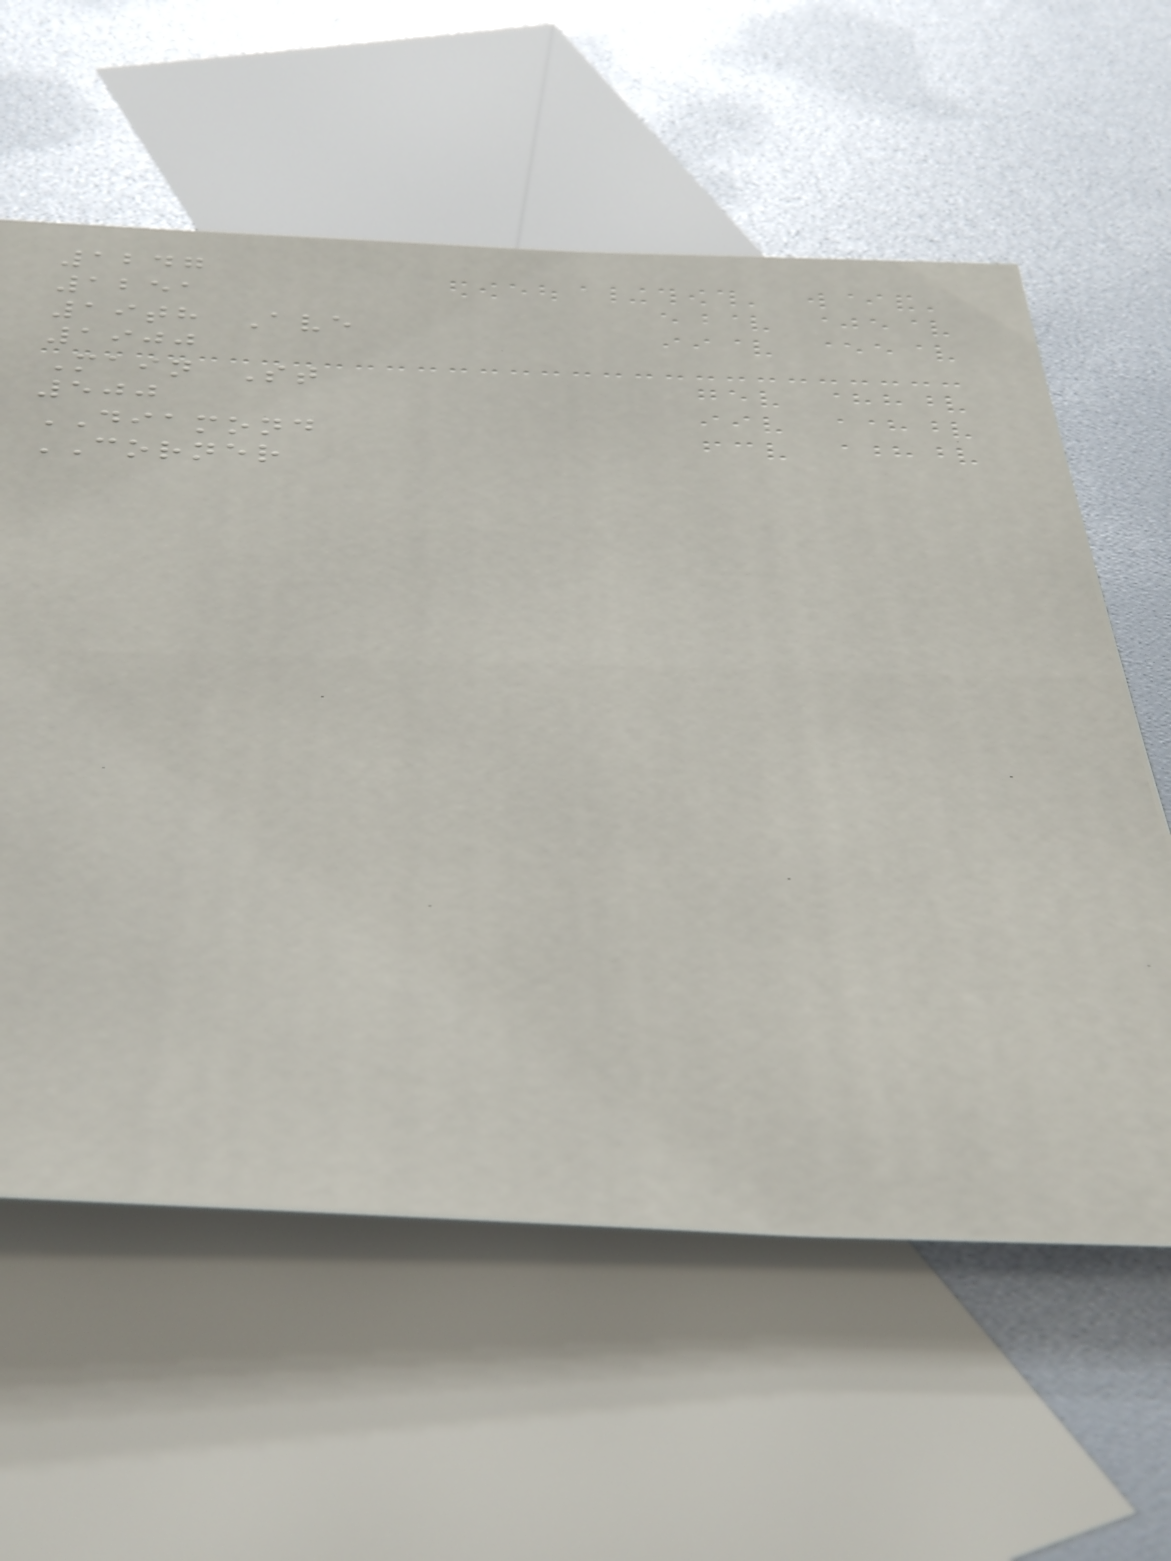1247
1251
19th Ave
1900
Main St
500
DIAMOND
CORNER
